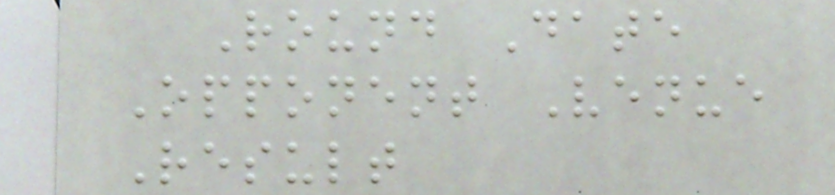Round Date
Opponent Venue
Result
